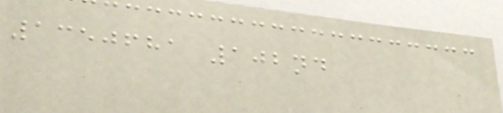1350681 102nd
